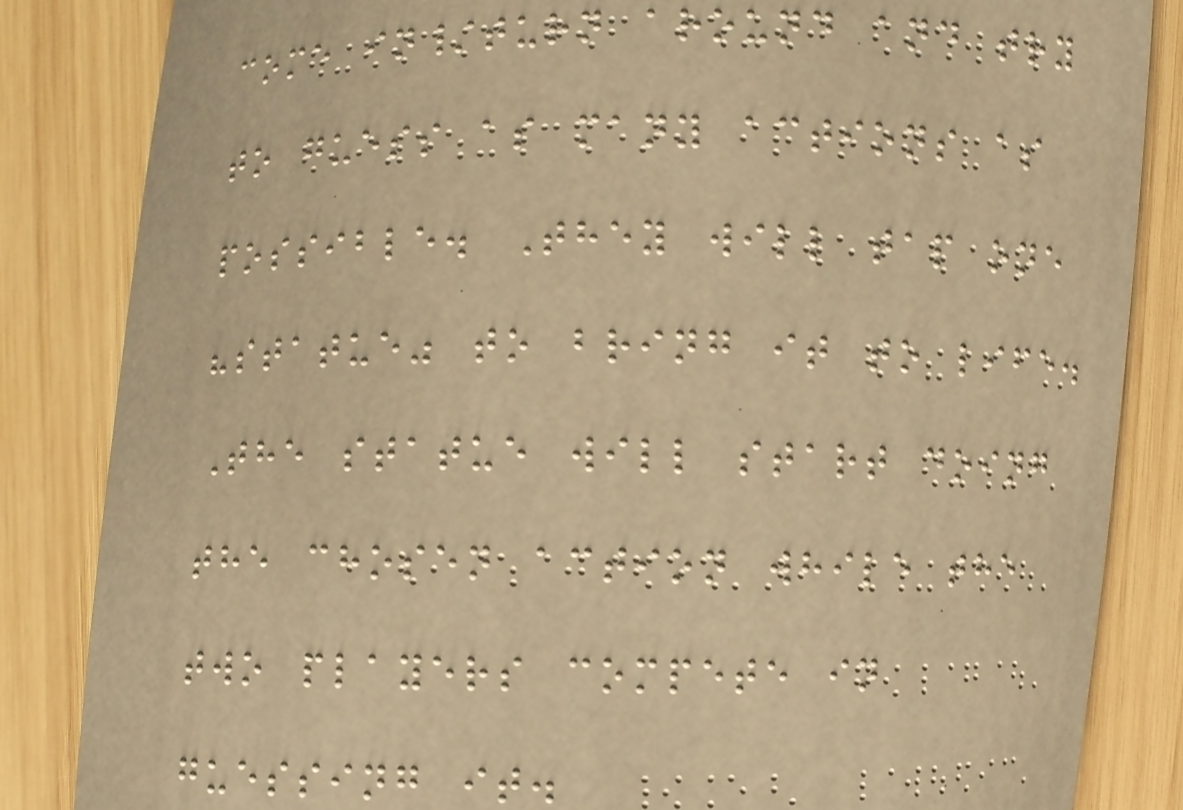come in/turn around and try
to guess as many actions as
possible. They will tap one
"statue" to bring it to life.
The statue will start doing
the chosen action while the
two players compete in
guessing it.
